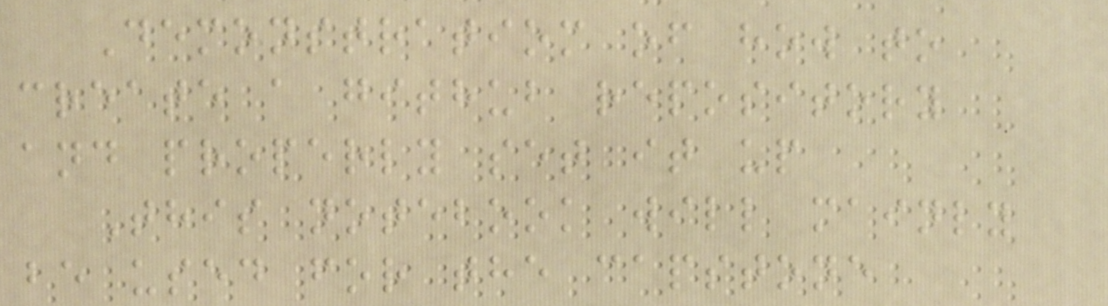Demonstratiom of how to
create a github repository
and properly set it up
This notebook will mainly
be used for the capstone
